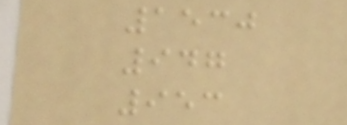1530
947
953
